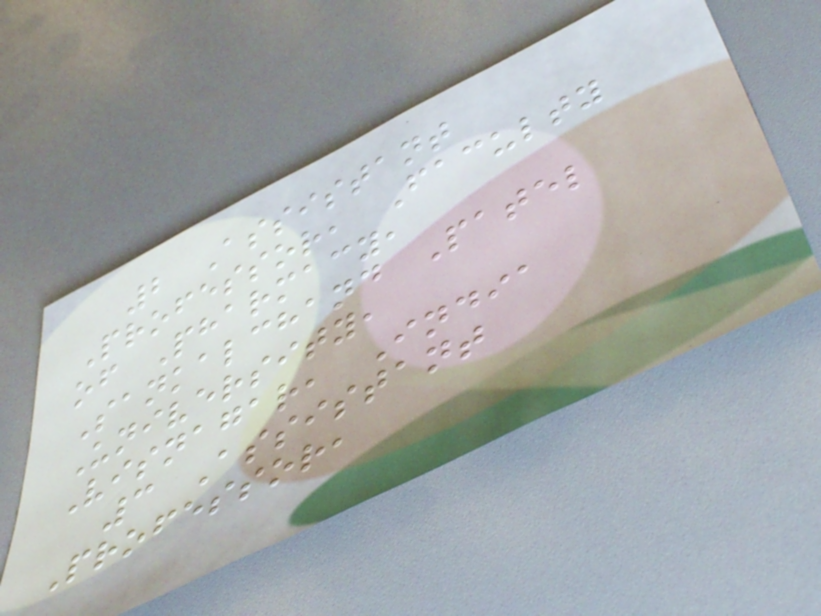2 Assistant
Professor, Faculty
of Pharmacy,
Sankalchand Patel
University,
Visnagar, India
3 Assistant
Professor,
